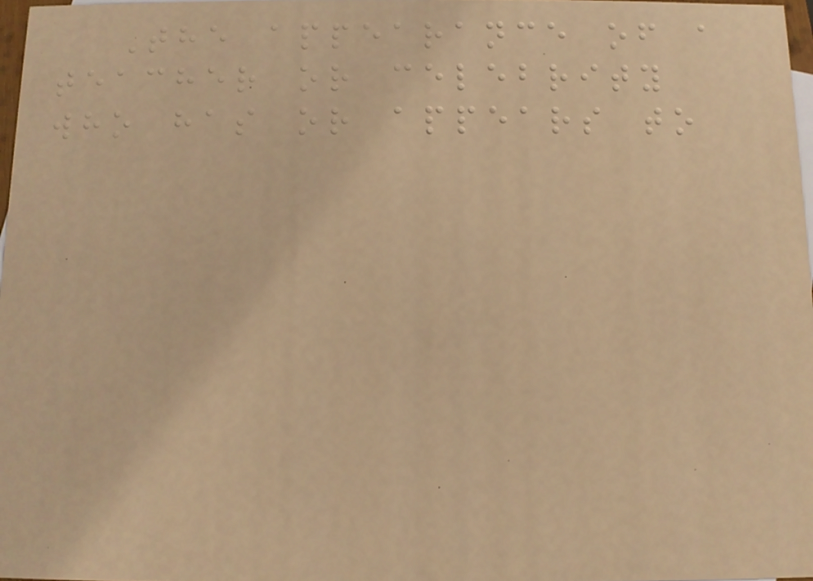The appearance of a
teacher or celebrity
who has or appears to
